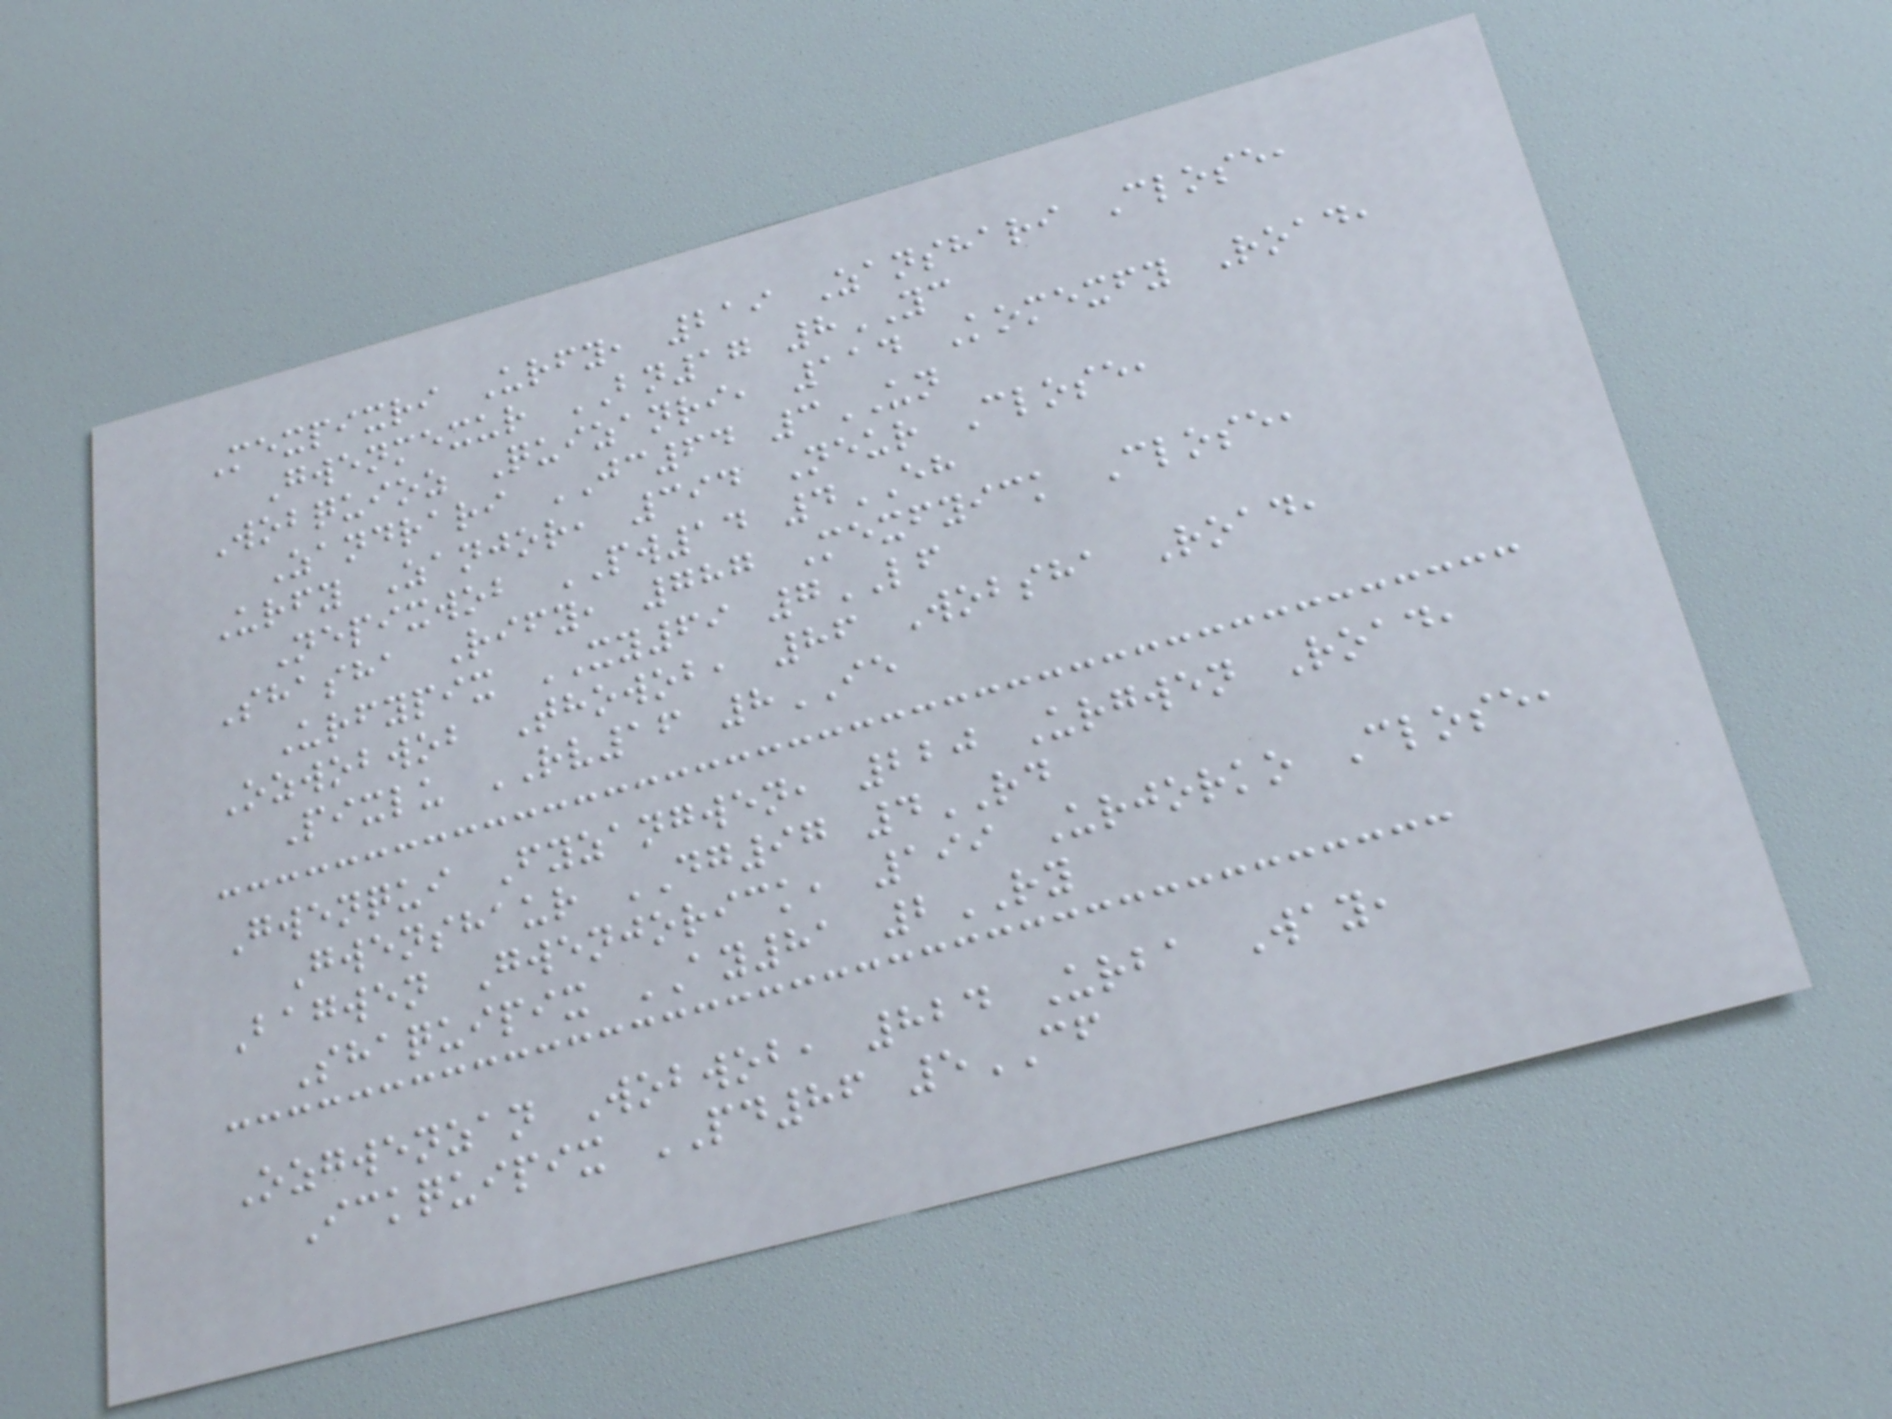Mexpixri Urfy, 219 Zanshari Close,
Gwenmexur BN17 8YC
Wobquioz Quizanri, 114 Komexfy Road,
Zandrari JC64 3UN
Urfy Zanjor, 394 Neur Close,
Nepixwob PW14 4EH
Shasha Rify, 787 Mexfyick Close,
Urfypix XY69 7LF
Ozwobwob Thowob, 86 Wobsha Road,
Pixlu RV16 8IE
Gwenqui Fyzangwen, 220 Urgwen Road,
Gwenshaur DG97 4RD
Bagwen Gwenjorick, 199 Urjorko Close,
Shaquipix AY81 2RY
Ozgwenzan Wobwob, 824 Urba Way,
Ickquipix PD86 5CF
